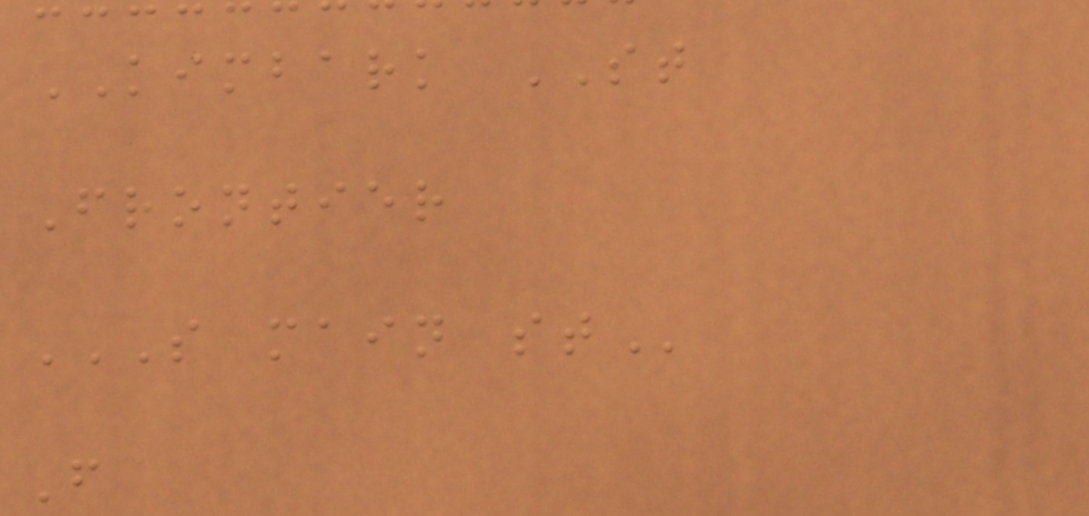KIMBARK ST
Frontier
S MAIN ST
F
